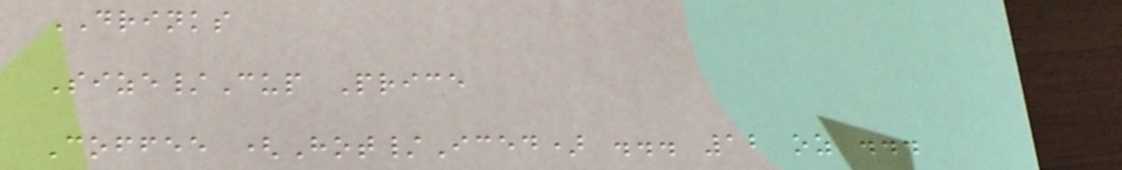DRINKS
Size/Cup Price
Coffee (Hot/Iced) ... 12 oz ...
